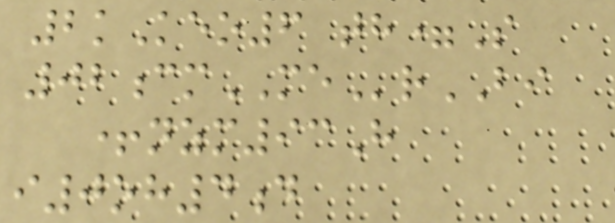2kKeo6 th=S
02cmMErBI
+nzm93H
i0oh4d
